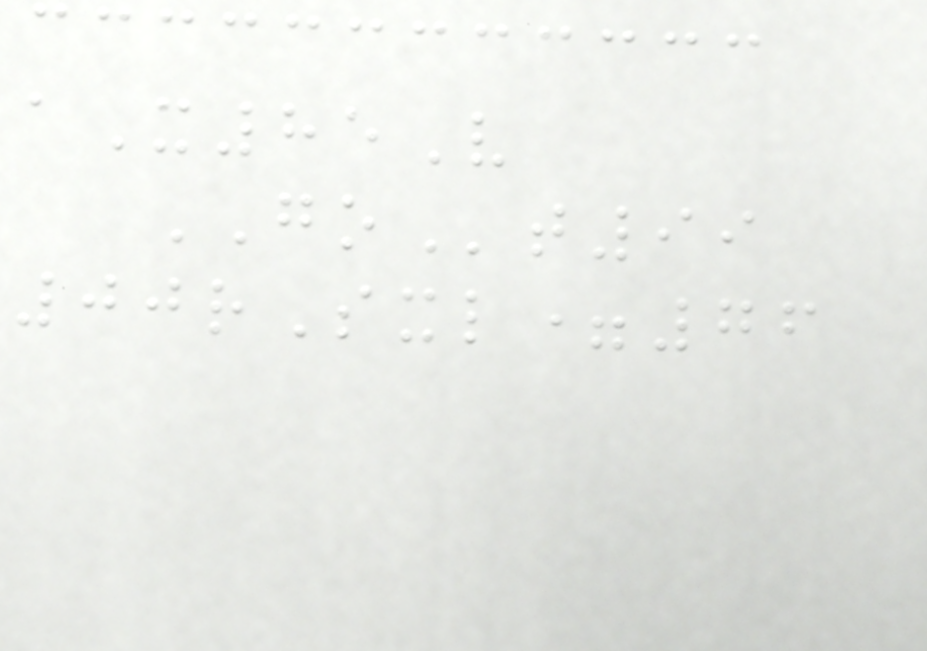aX85V
GOt99
00rSxl=76
